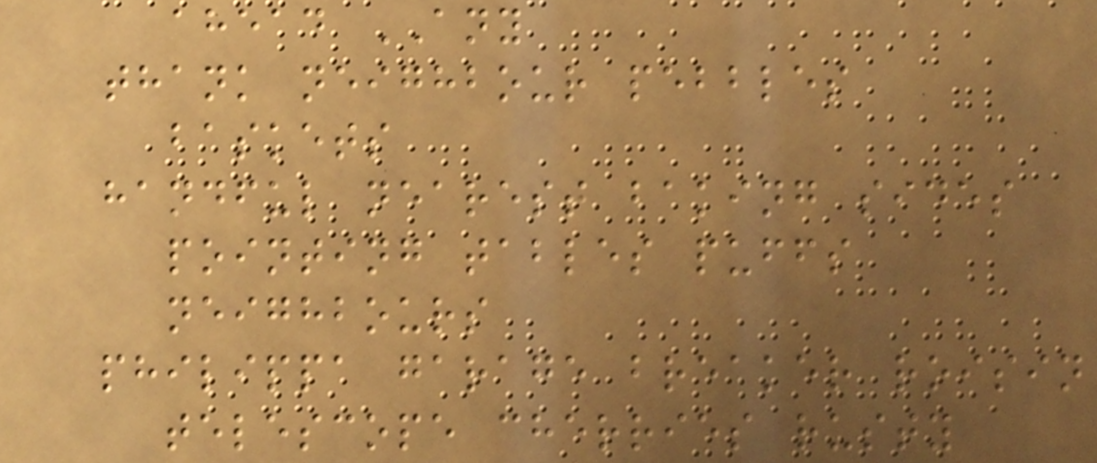ahead ANY
thank neighbour pebbles
baskets
handful nearest baking sides
pointing tables puffs
neighbours
philippa garage breaker roisin
telescope cherries rusty
